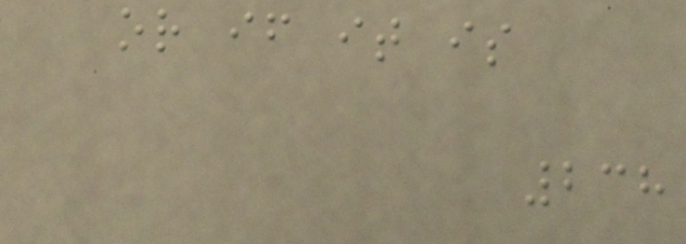or if it is
238
